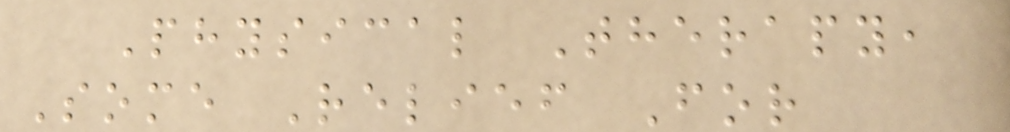Physical Therapy,
Some Relief For
